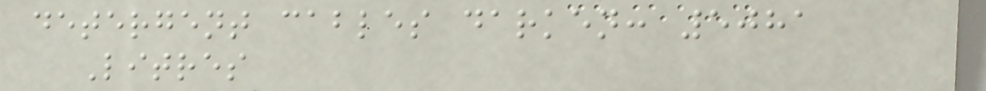detergent cables darken: 5081
Litres
